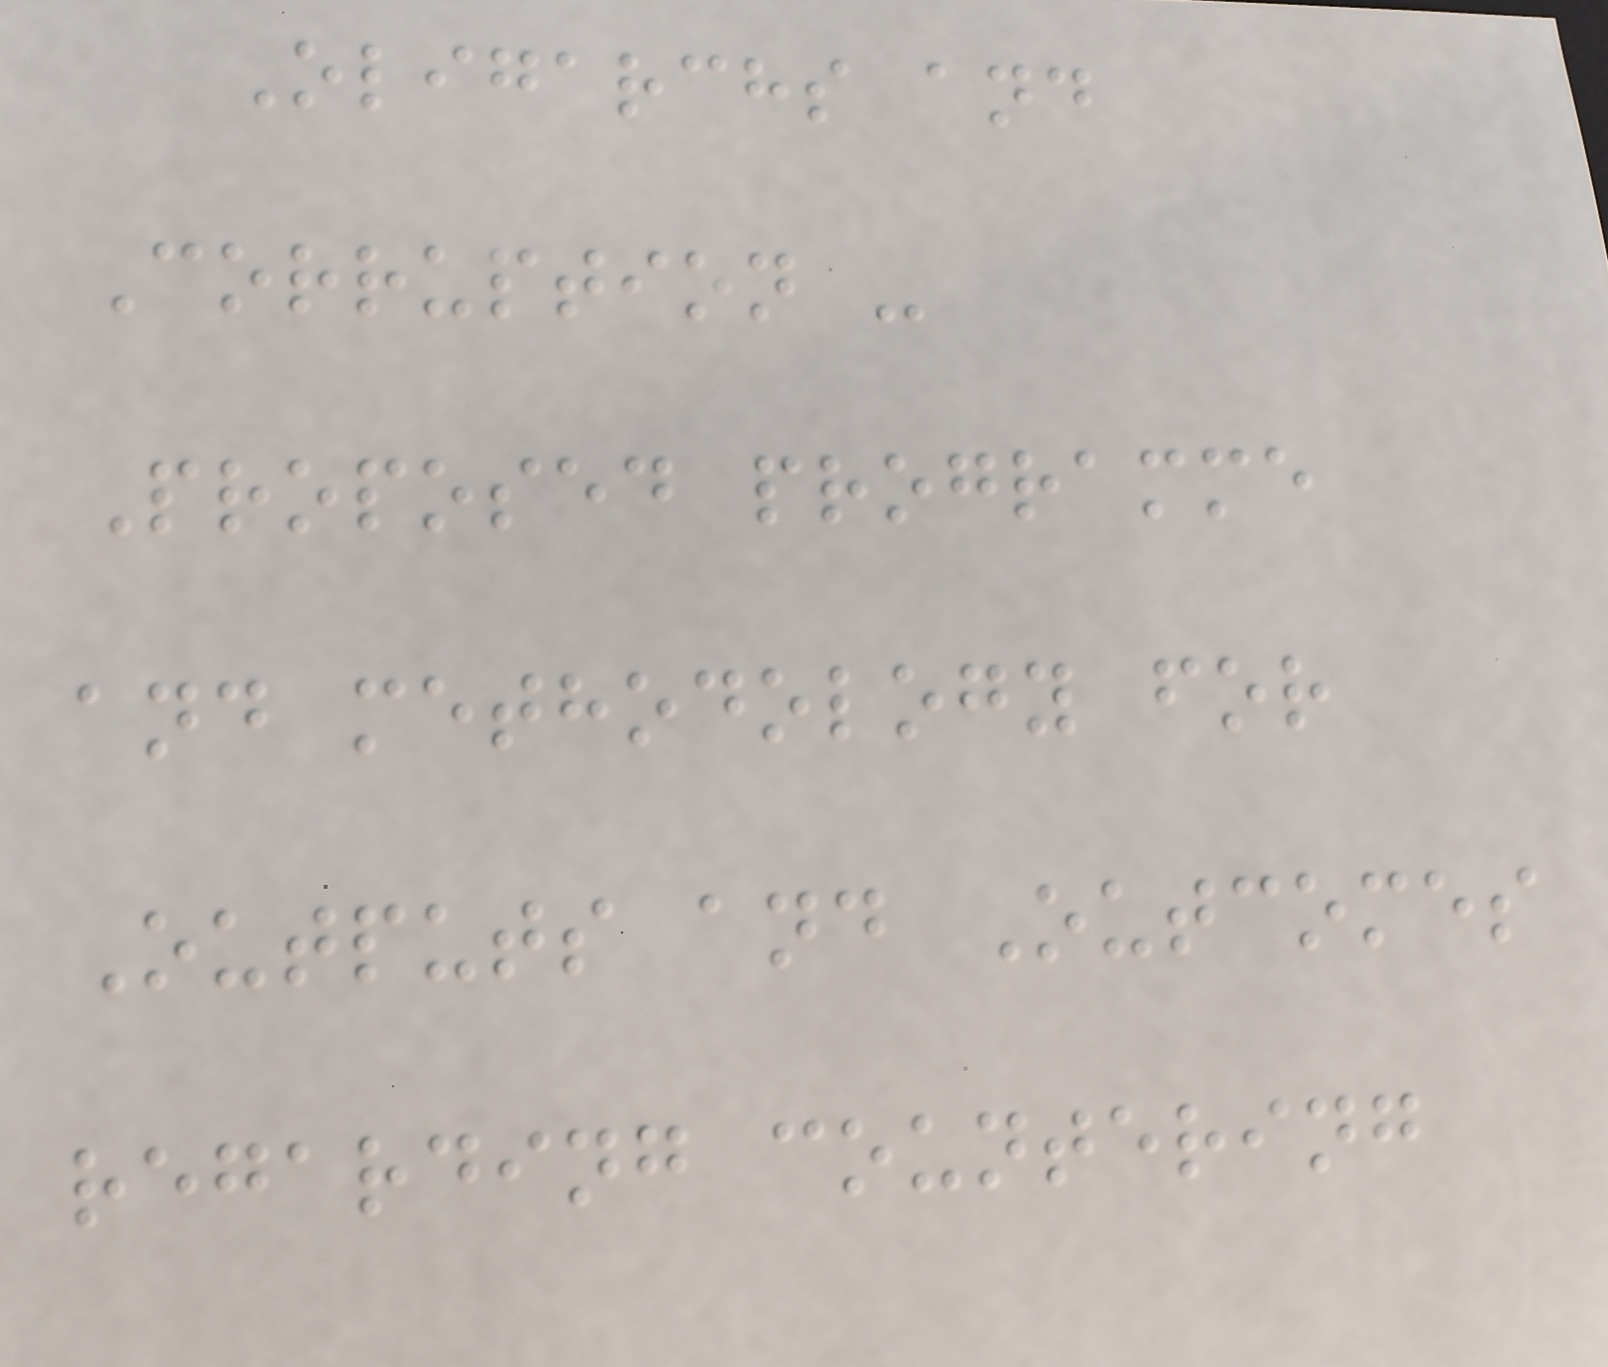Oligarchs and
Corruption -
Proposed programme
and methodology for
Outputs and Outcomes
regarding countering
